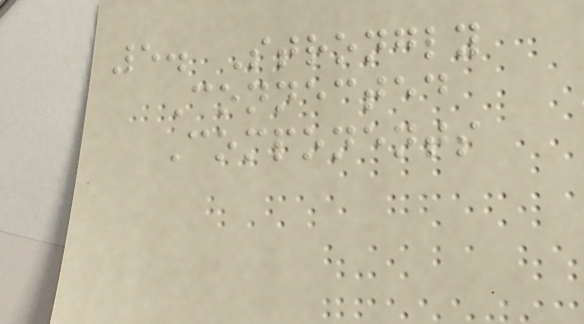5. Strongly
Connected
Components
